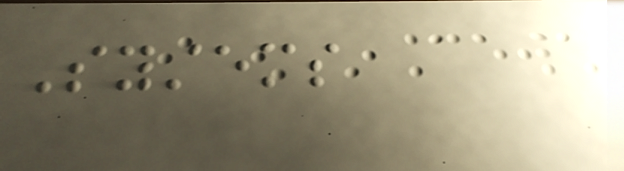Systems
